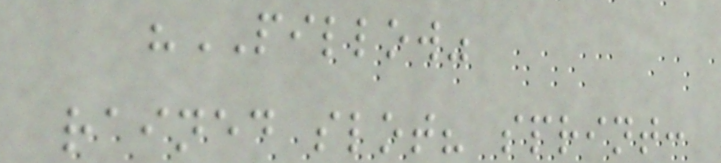"PILLOW"
rained slot? sprint:
